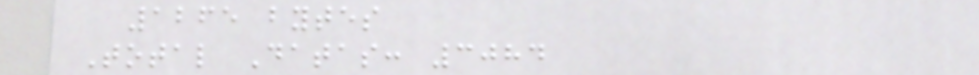1265 bytes
Total Datas: 3084
